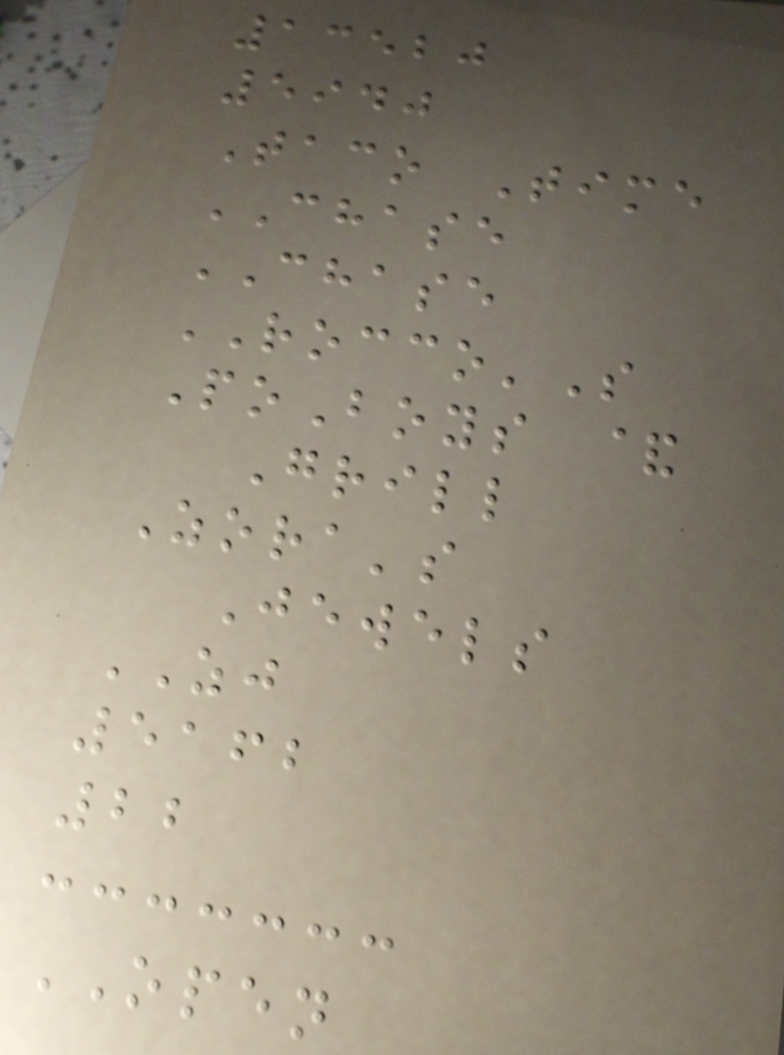13520
5940
Taco Time
CHASE
CHASE
ROCCO'S
PoBoys &
Grill
Zora's
Jewels
ZJ
5162
22
OPEN
